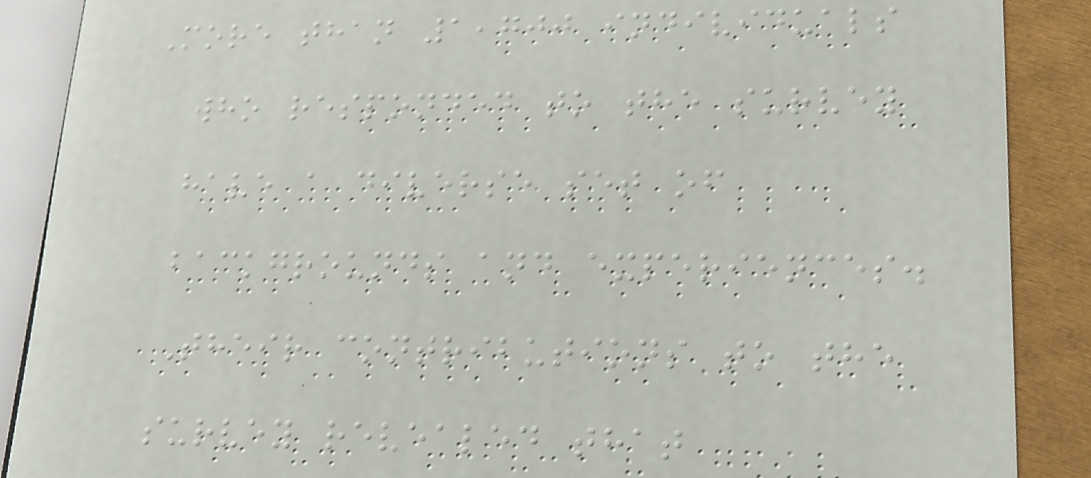More than 1,700 individuals
who responded to the survey
have a diverse set of
backgrounds and experiences.
Their contributions to the
survey revealed that
